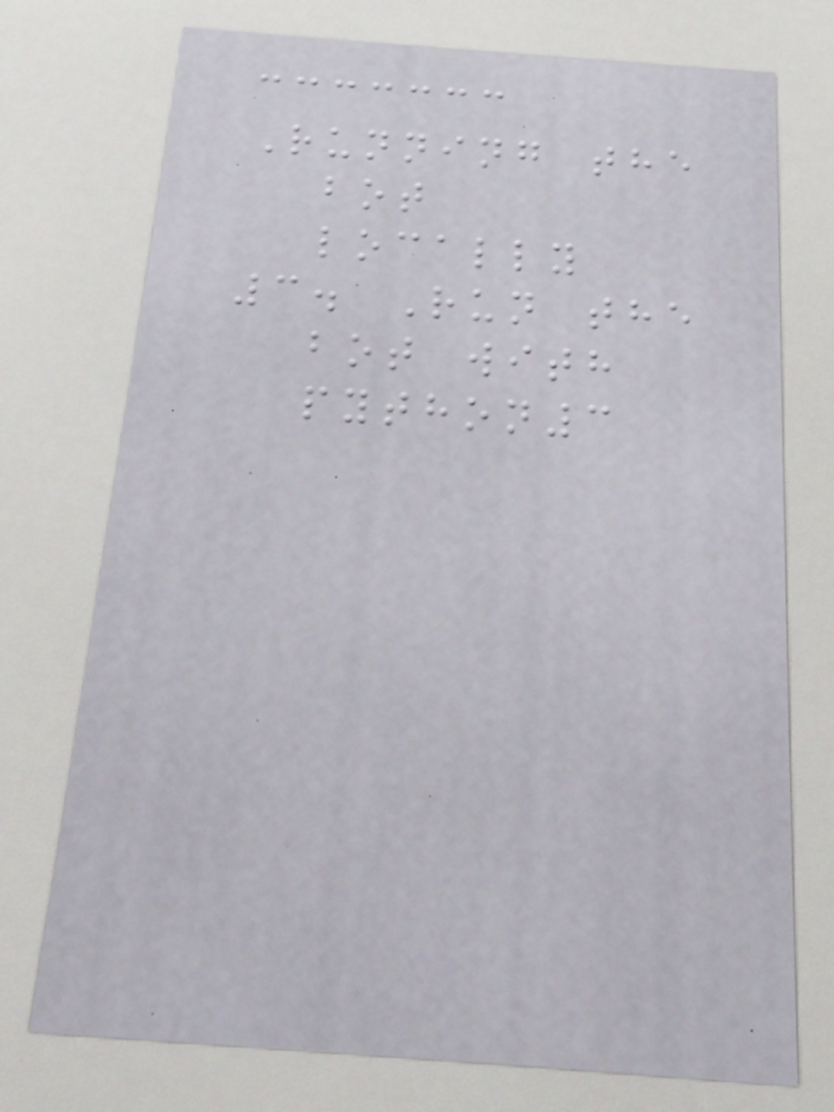Running the
bot
locally
3. Run the
bot with
python3
